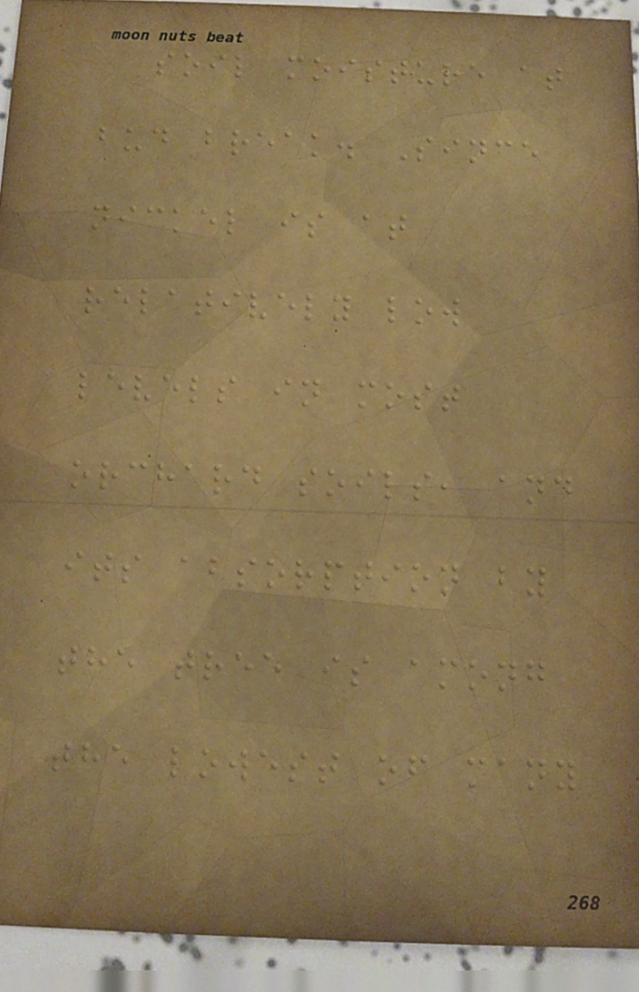soil moisture at
bud break. Since
nickel is at
relatively low
levels in most
orchard soils, and
its absorption by
the tree is among
the lowest of many
